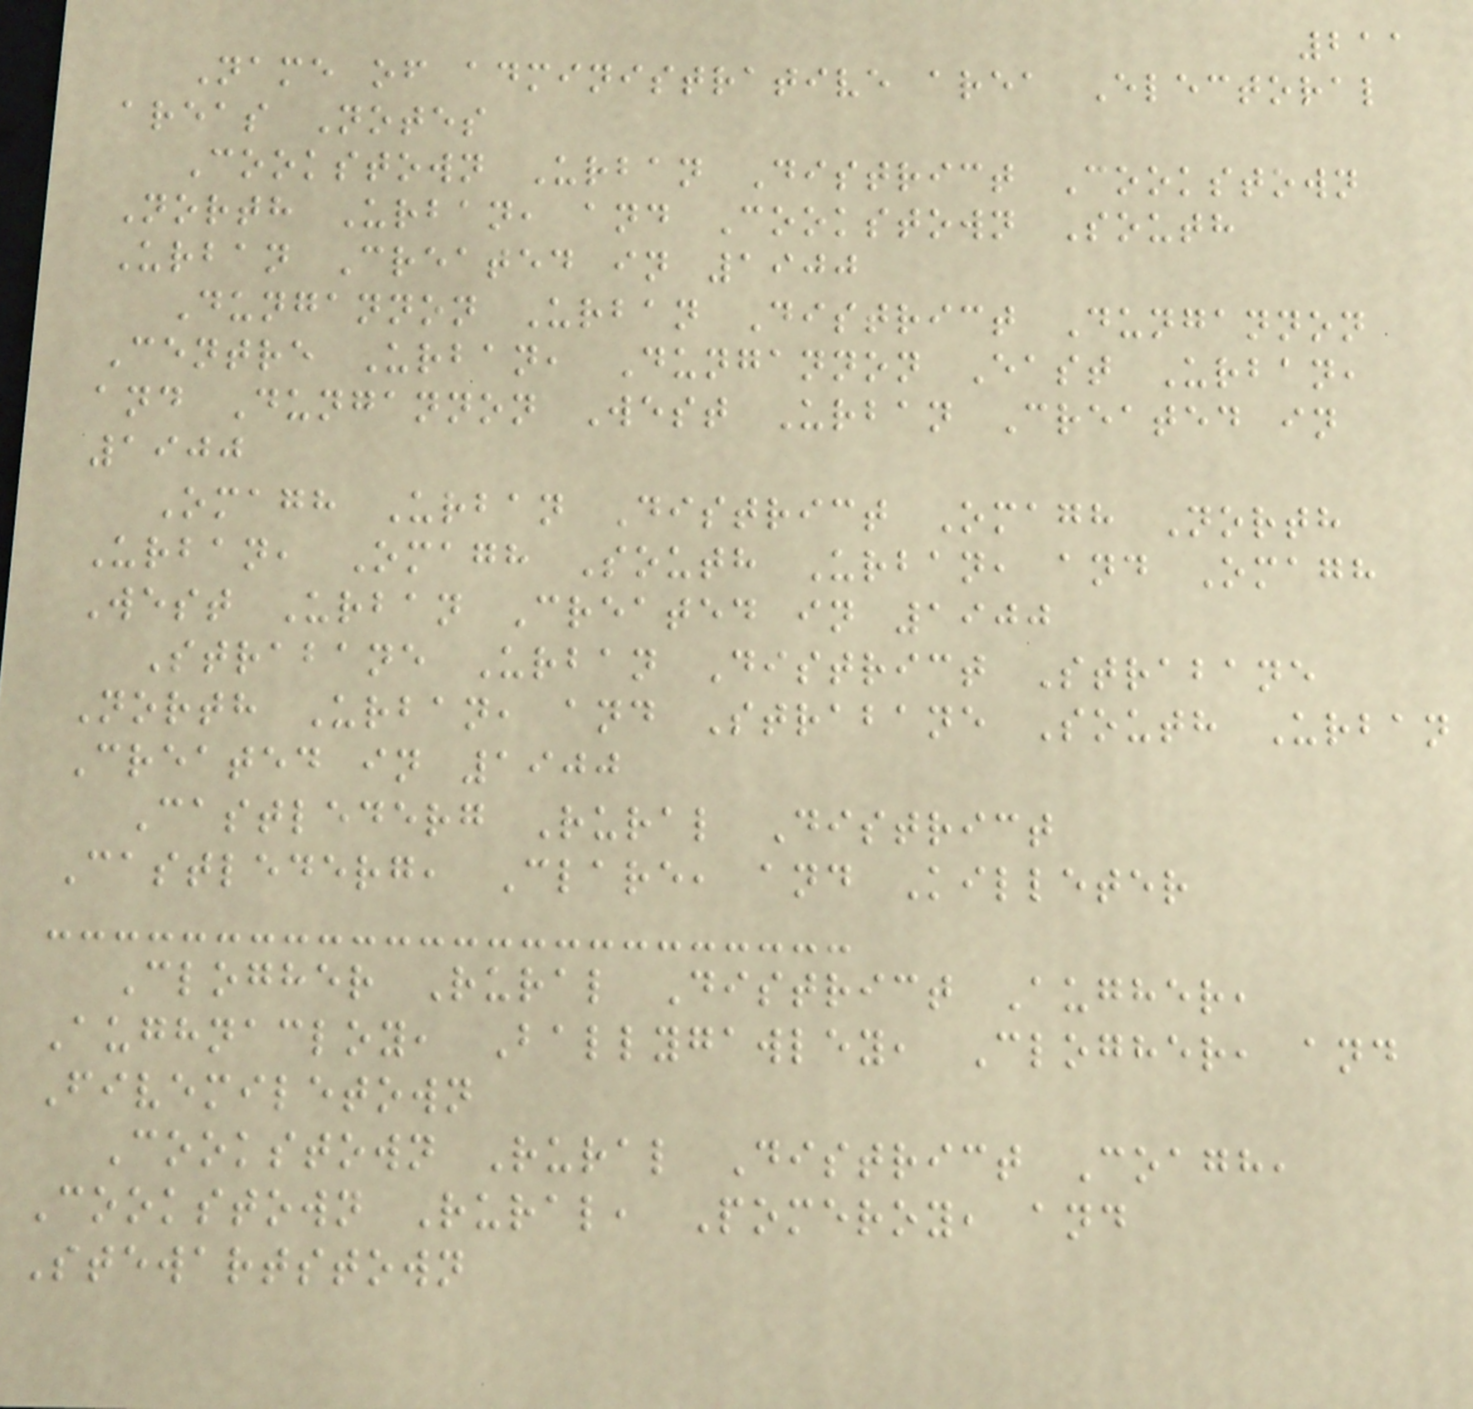211
Name of administrative area Electoral
areas Notes
Cookstown Urban District Cookstown
North Urban, and Cookstown South
Urban Created in 1900
Dungannon Urban District Dungannon
Centre Urban, Dungannon East Urban,
and Dungannon West Urban Created in
1900
Omagh Urban District Omagh North
Urban, Omagh South Urban, and Omagh
West Urban Created in 1900
Strabane Urban District Strabane
North Urban, and Strabane South Urban
Created in 1900
Castlederg Rural District
Castlederg, Clare, and Killeter
Clogher Rural District Augher,
Aughnacloy, Ballygawley, Clogher, and
Fivemiletown
Cookstown Rural District Coagh,
Cookstown Rural, Pomeroy, and
Stewartstown
